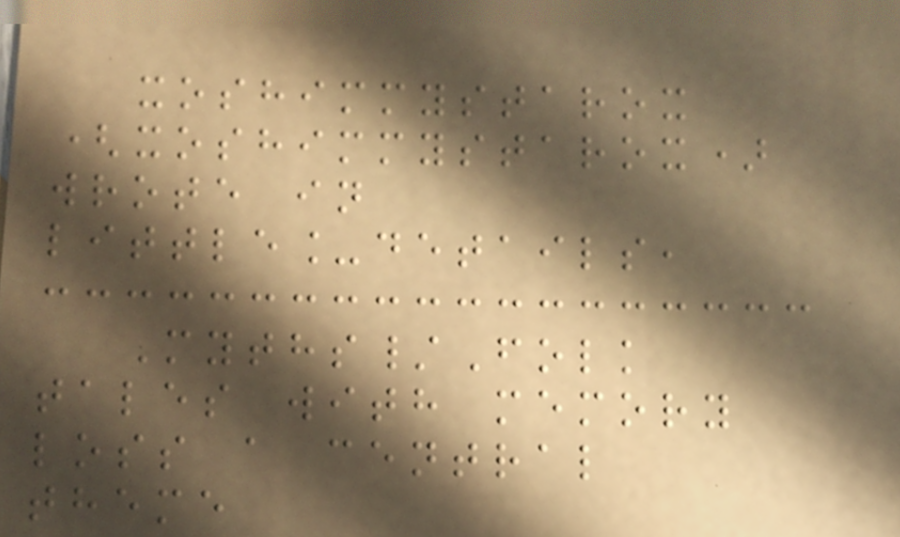xoshimmystarox
(xoshimmystarox)
wrote in
little_details,
Myths/Folk
tales with memory
loss a central
theme
